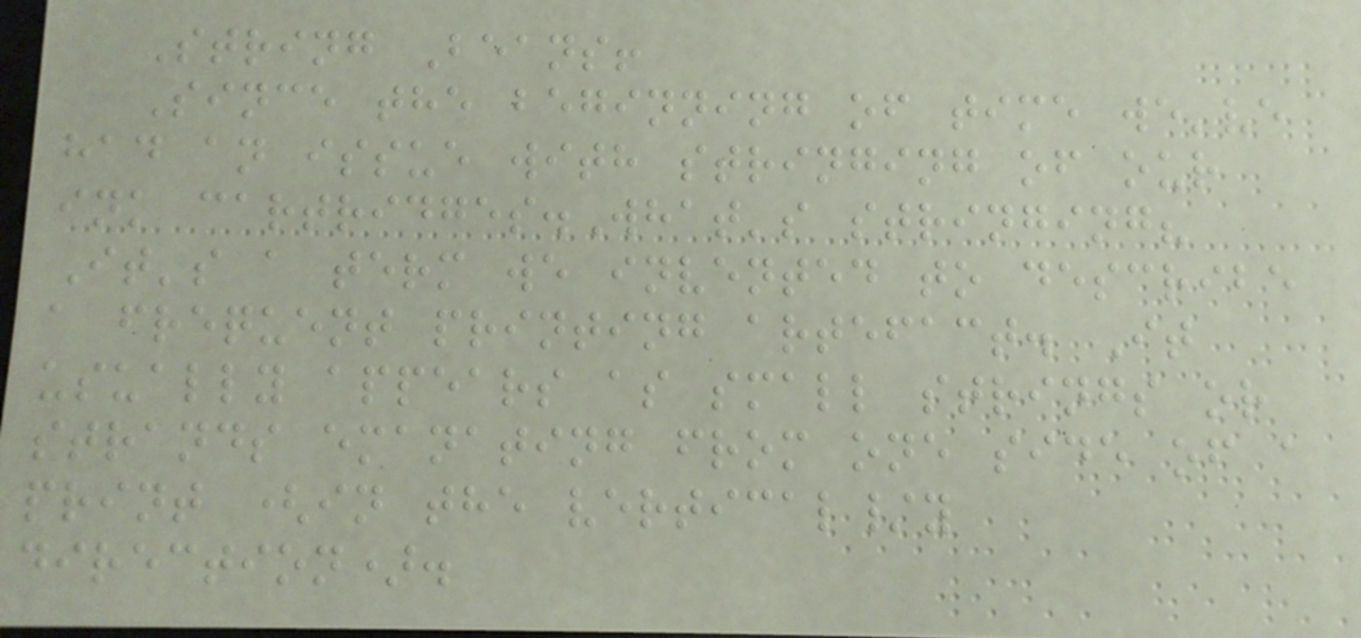String Beans!
Since the beginning of time we've
had an issue with stringing of our
ink cartridges.What's stringing?
It's a term we invented to describe
a frequent printing artefact. It
usually appears as small strings or
strands emanating from one side of a
print (in the vertical/y
direction).
